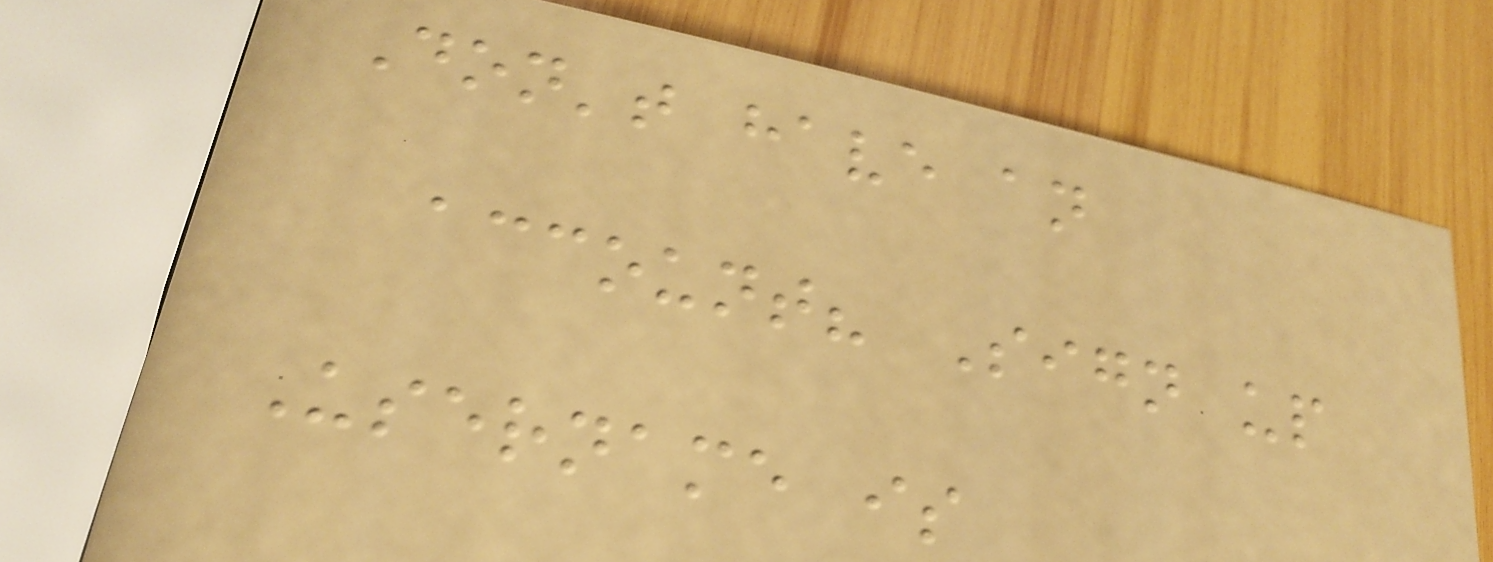Don't have an
account? Sign up
Username is
